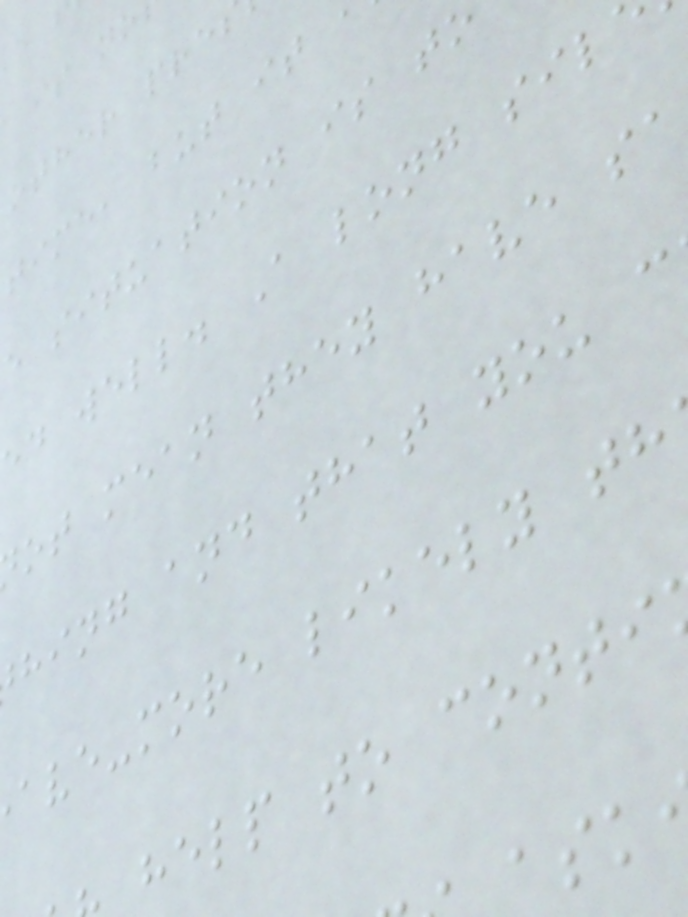other pre
time, but it
e situation is to
d well. A long sil
ot mean they have sa
hing and that you c
ave-more likely th
help to conti
